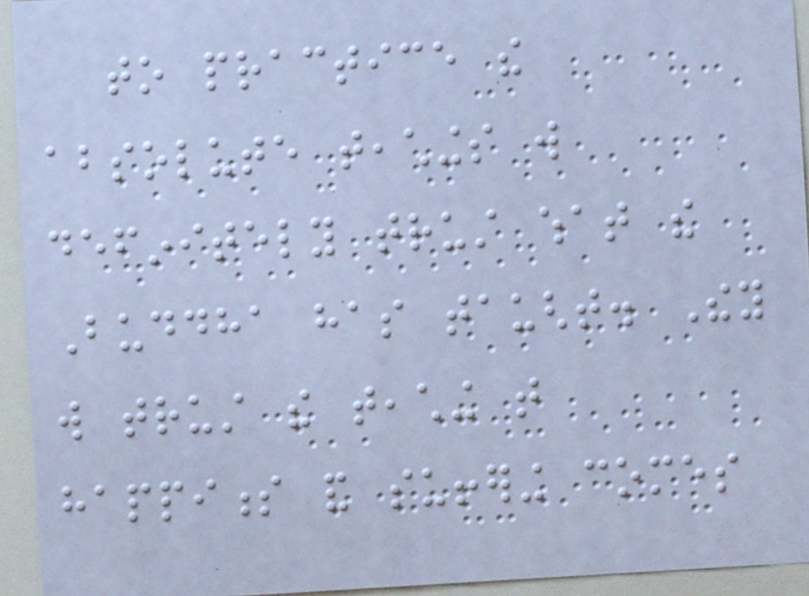to practice the
absolute teachings will
definitely trust what the
Buddha has taught. They
will trust the teaching that
happiness and suffering comes
